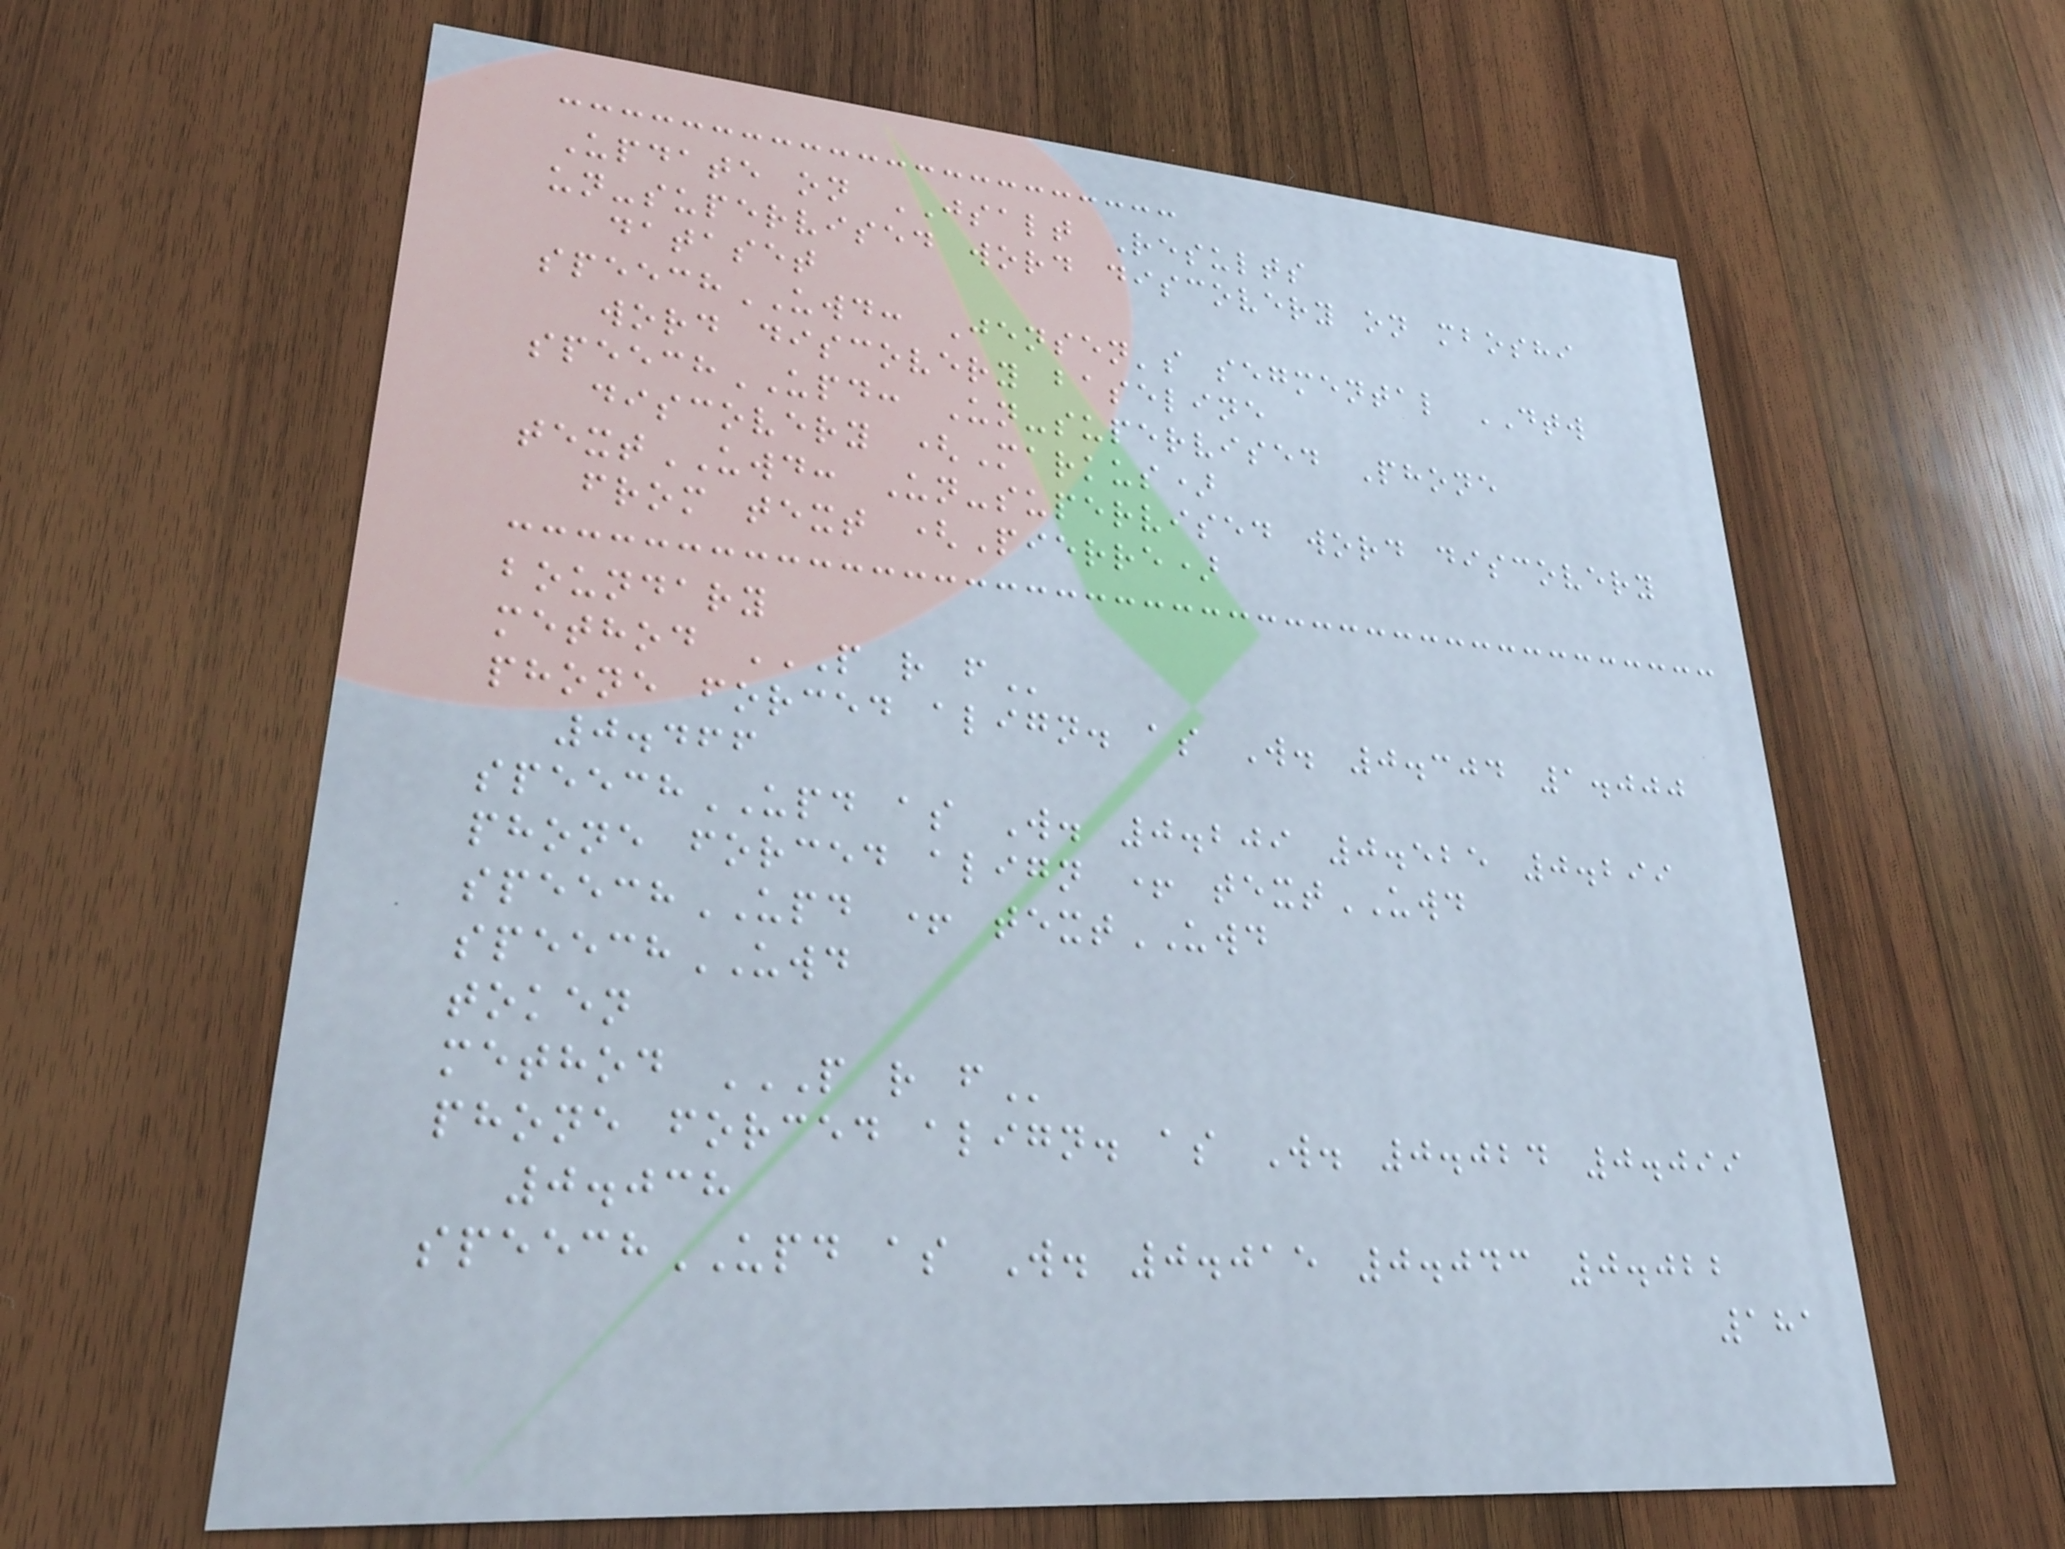Update on JSALT Results
un-supervised word discovery on mboshi
dataset
speechUWD: Jensen's segmental DTW
word discovery baseline
speechUPD: Un-supervised Phone
discovery (Markus)
textUWD: Un-supervised word discovery
from text (Pierre)
boundary
method P R F
phone forced align. as W. 0.304 1.000
0.466
speechUPD as W. 0.209 0.525 0.299
phone forced align + textUWD
speechUPD + textUWD
speechUWD
token
method P R F
phone forced align. as W. 0.024 0.099
0.038
speechUPD as W. 0.015 0.043 0.022
181
